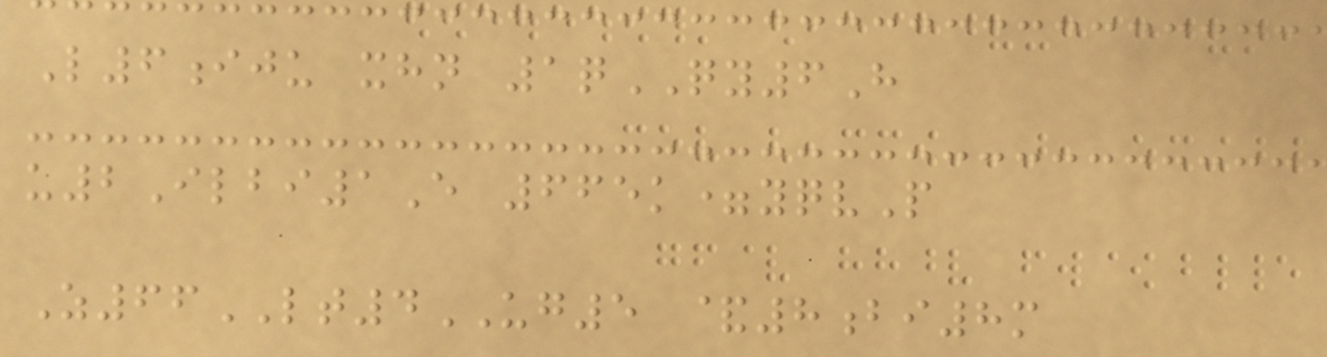L6iju xhn 1qQY6H
u2Ilbi1E 665k=yqvP
Z66LT4UG5 &8bi8m
